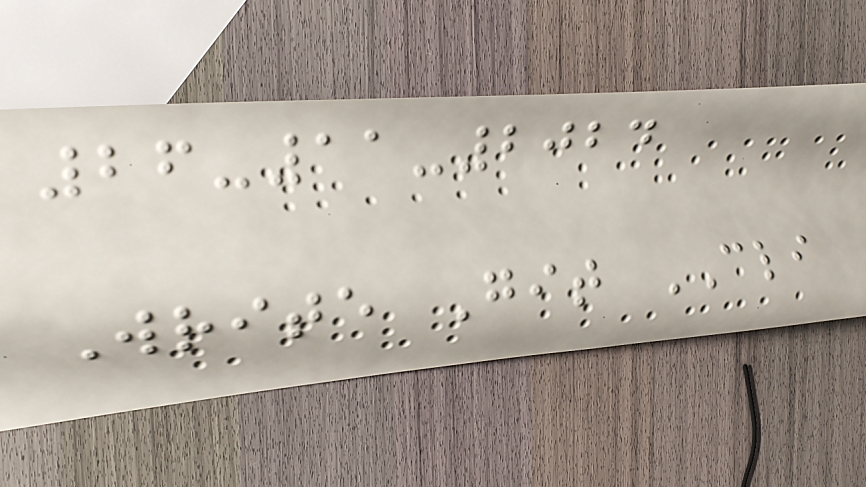26-11-2024
Write Git CLI
